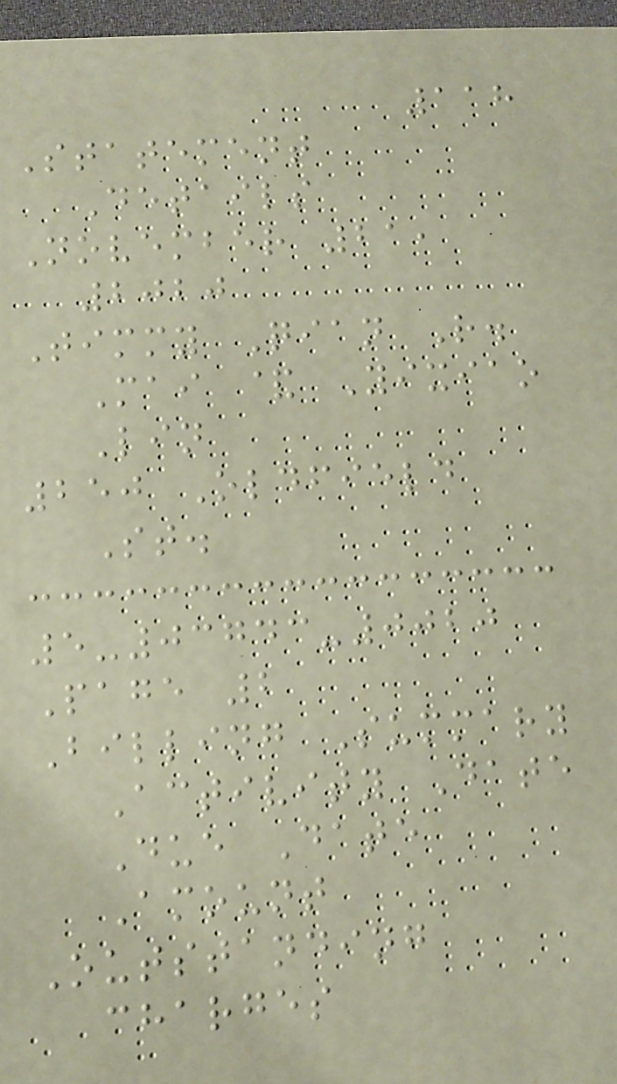118
Statement
Details
November 21,
2020
Timmy Qian R.
Mai & Yixiao
Lin
250 Oldfield
St.
5-03743-0020
Page 2
Billing Summary
Activity Date
Due Date
Amount
Outstanding
charges
